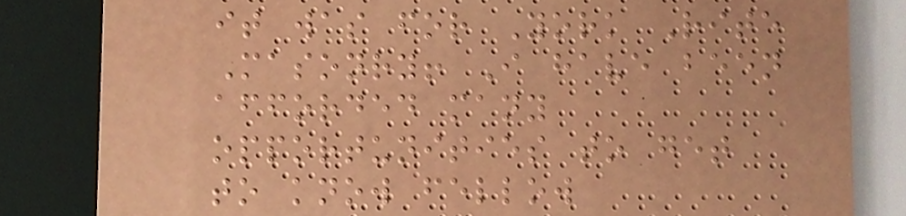it was for York Rite
Masonry! I have been
afforded many
opportunities to get
to know fellow
